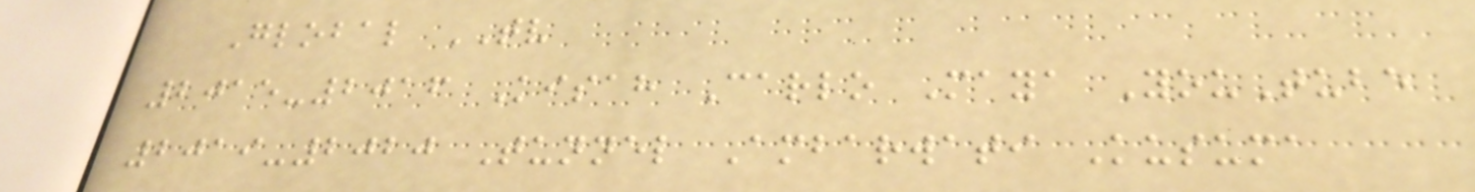Global TV
2015-2016 Kisah Carlo Maya YouTube
2019-2020 Tunnel Ambarwati Kusuma
